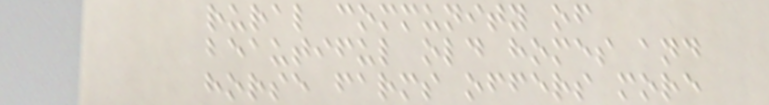rural community of
beautiful old homes and
horse farms offers more
